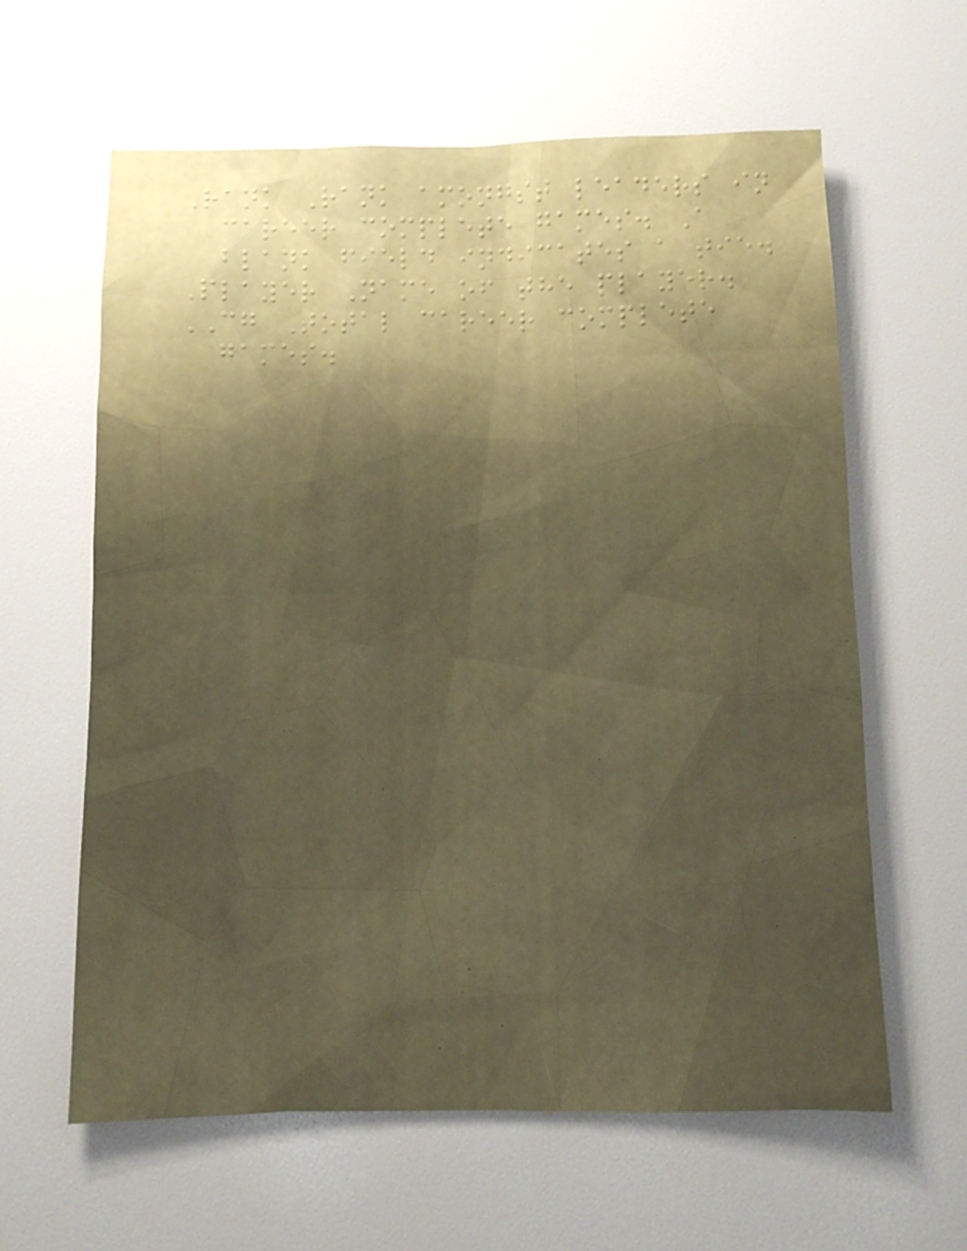Rank Rank amongst leaders in
career complete games. A
blank field indicates a tie.
Player Name of the player.
CG Total career complete
games.
